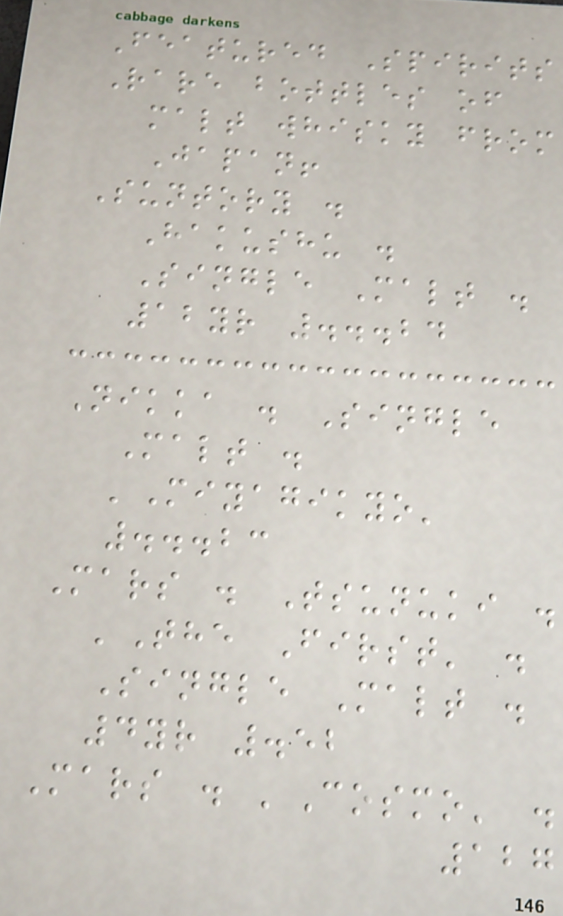Featured Spirits
Rare bottles of
malt whisky from
Japan!
Suntory .
Hakushu .
Single Malt .
12yr ...24
Nikka . Single
Malt .
'Miyagikyo'
...23
Mars . Tsunuki .
'The First' .
Single Malt .
4yr .52
Mars . 'Cosmo' .
127
